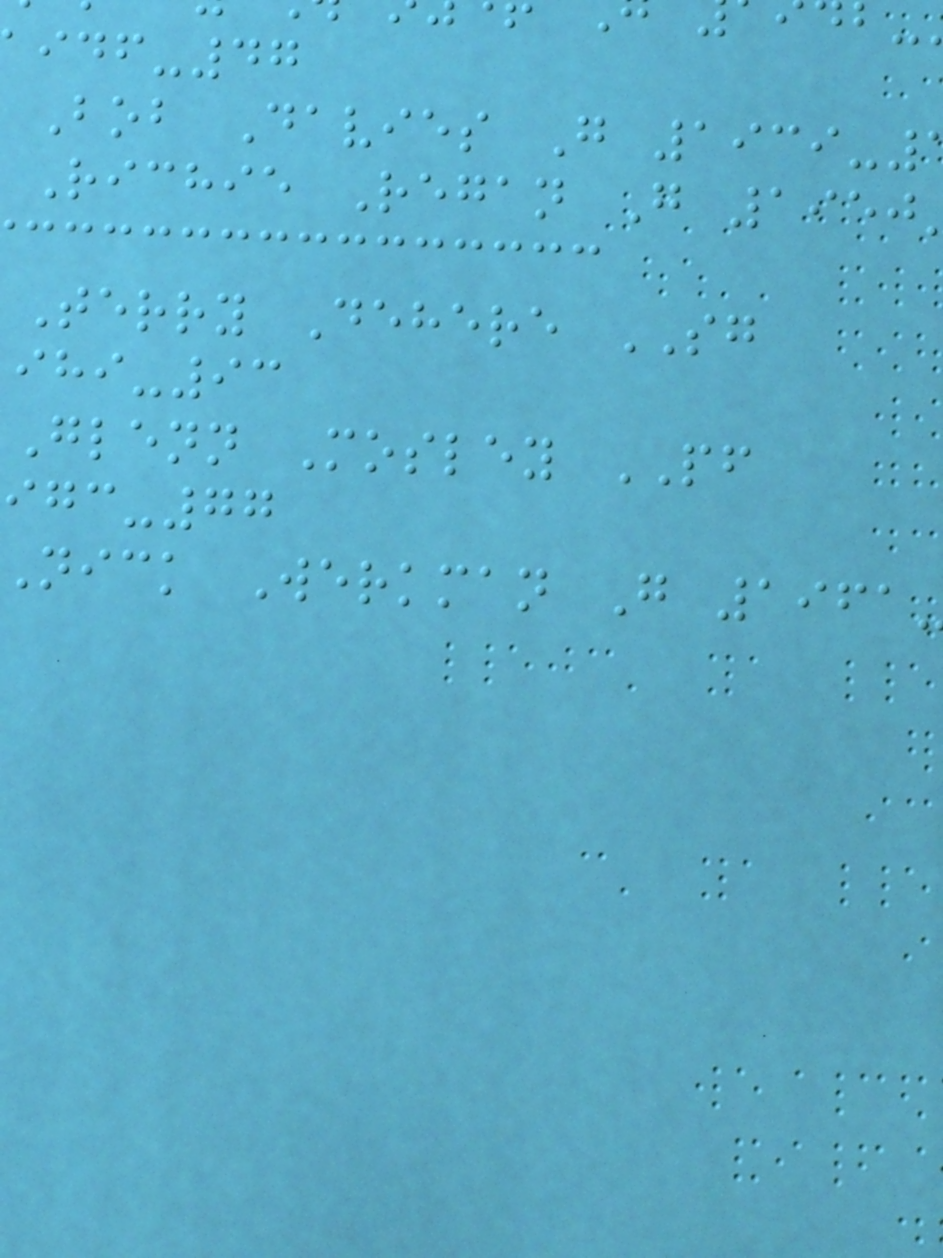-47
Bob Davies G 1939-
Richie Regan G 1950
Terry Dehere SG
-93
Glenn Mosley PF
-77
nick Werkman G 1961
